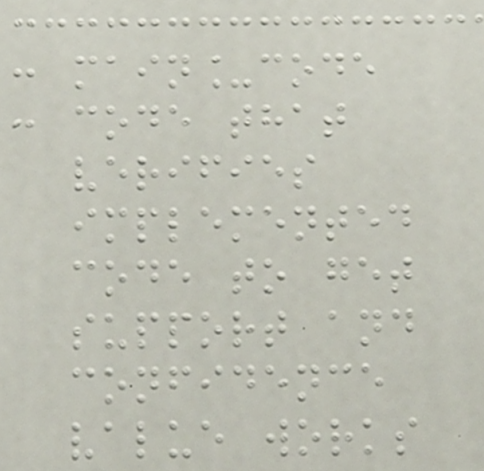: main_code
: code that
verifies
implemented
code to get
support and
confidence
value works
